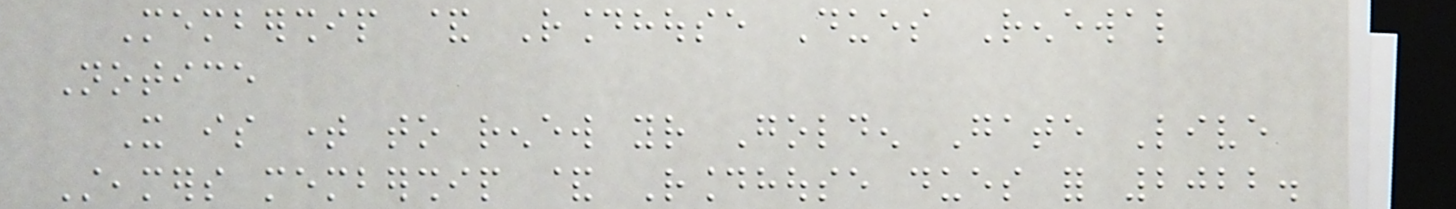Membership & Roundhouse Dues Renewal
Notice
It is time to renew your Golden Gate Live
Steamers membership & Roundhouse dues for 2022.
